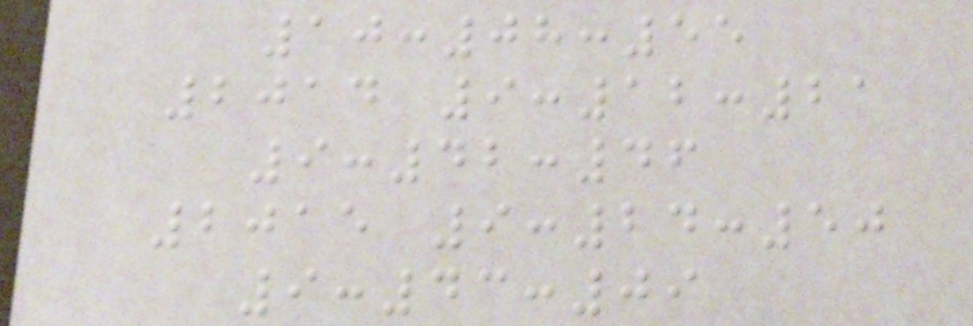10:08:55
2014 9:12:21
9:42:46
2015 9:24:50
9:43:09
